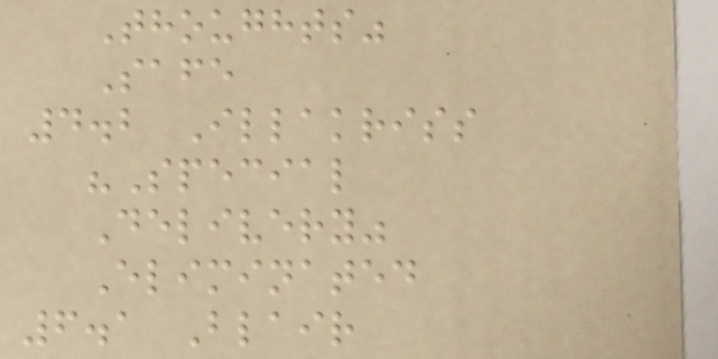Thoughts"
Safe
4.2 Illakriss
"Special
Delivery"
Eliminated
6.1 Blair
